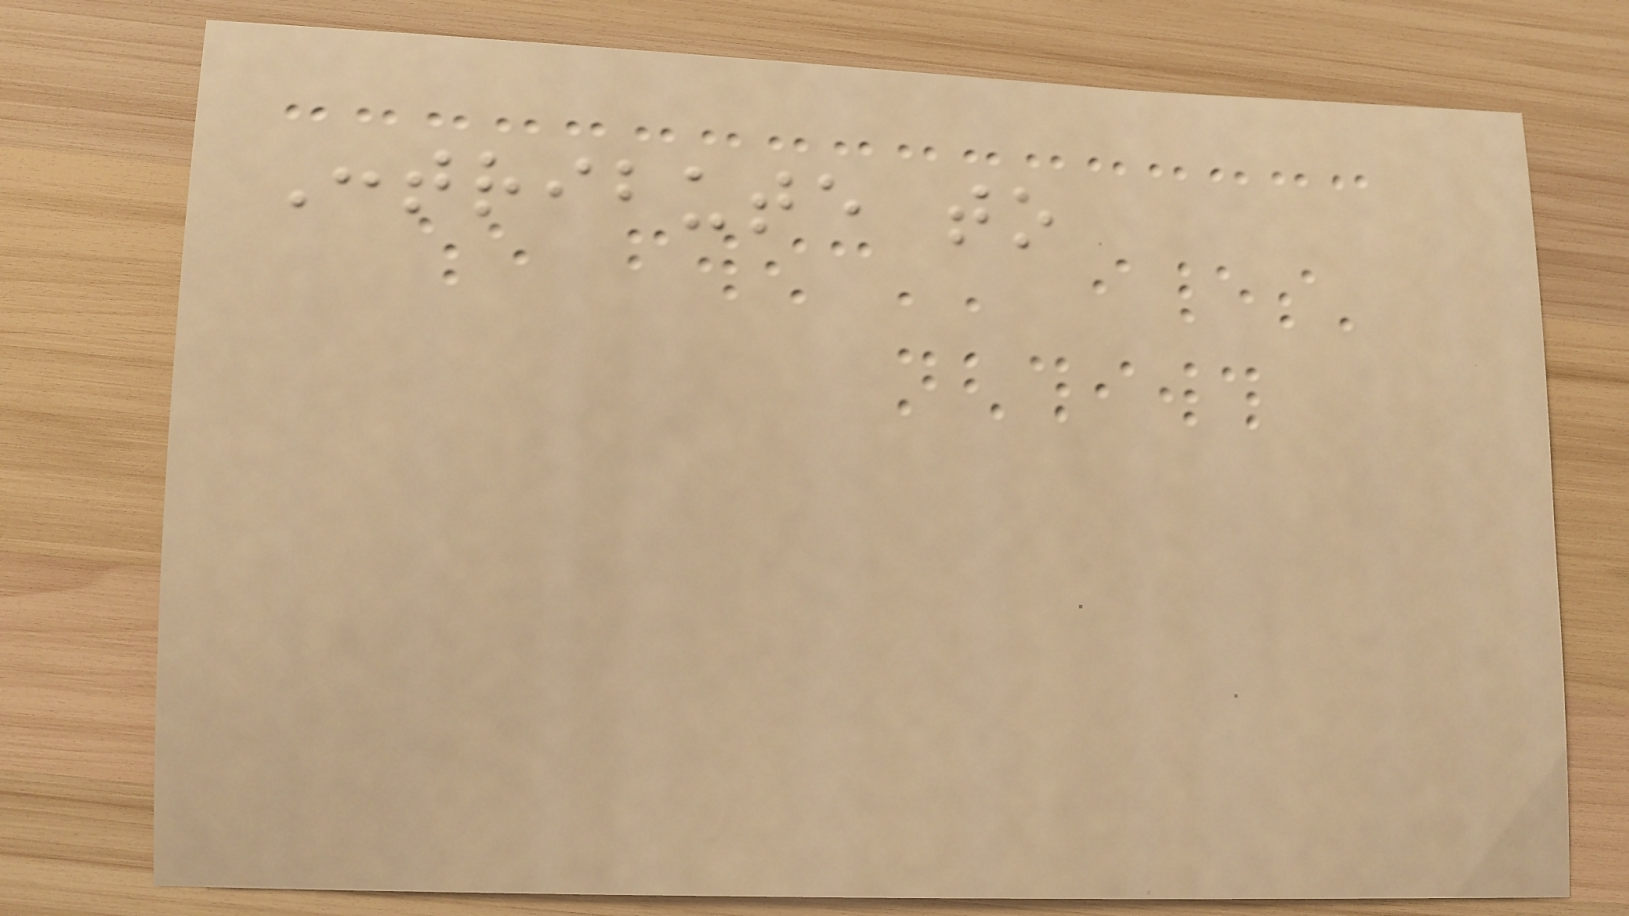Contribute to
